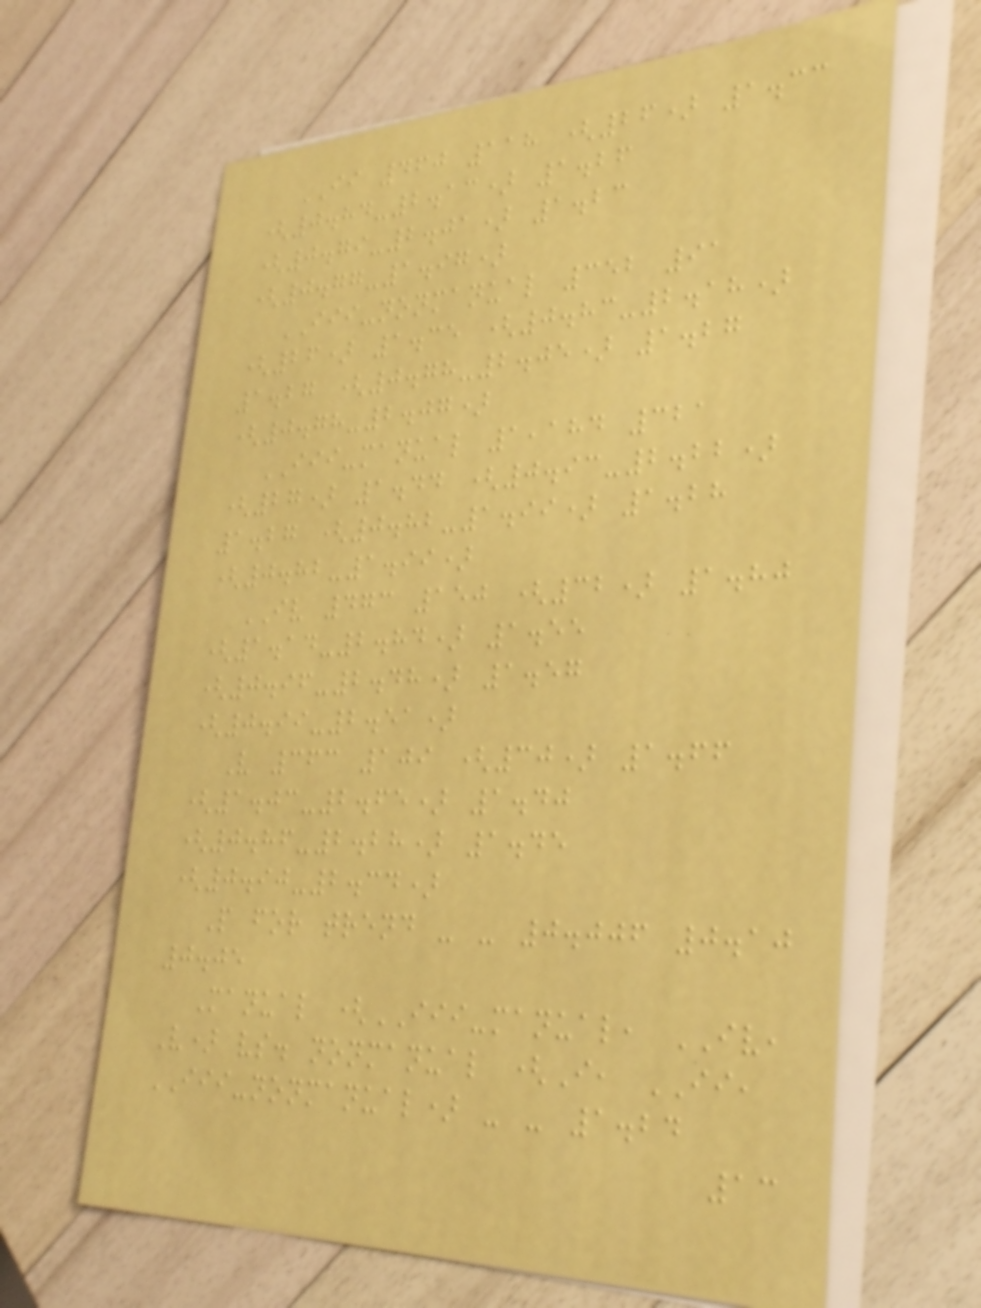II 460 118 (26) 1.33
(0.84-2.13) 1.26
(0.79-2.01) 1.23
(0.77-1.97)
III-nonmanual 352 91
(26) 1.35 (0.83-2.18)
1.27 (0.78-2.05) 1.27
(0.78-2.07)
III-manual 1,184 321
(27) 1.44 (0.93-2.22)
1.27 (0.82-1.99) 1.28
(0.82-1.99)
IV 473 150 (32) 1.80
(1.14-2.84) 1.55
(0.96-2.48) 1.57
(0.99-2.51)
V 363 109 (30) 1.66
(1.03-2.65) 1.40
(0.86-2.28) 1.45
(0.90-2.34)
P for trend - - 0.006 0.10
0.05
Manual (III-manual, IV,
V) vs. nonmanual (I, II,
III-nonmanual) - - 1.24
13
